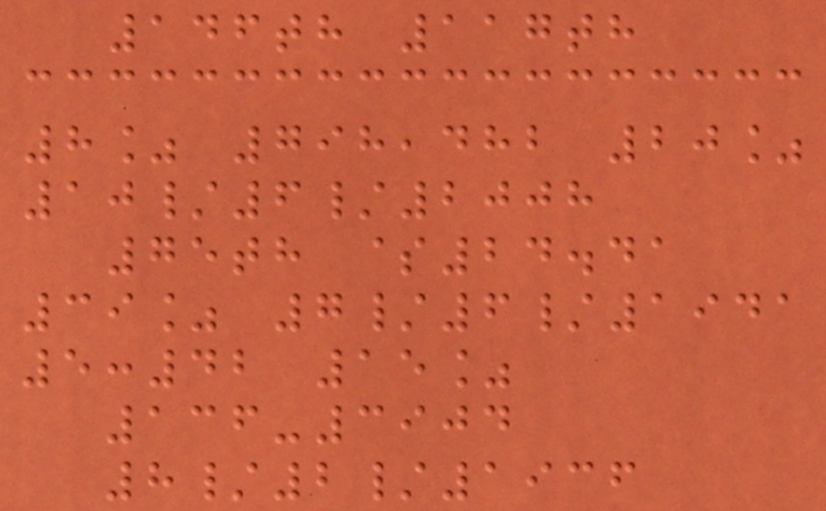146th 117th
8% 798,482 20%
10/6/2008
75th $24.41
39% 7/6/1941
5:42 15%
136-3904
8/2/1936
